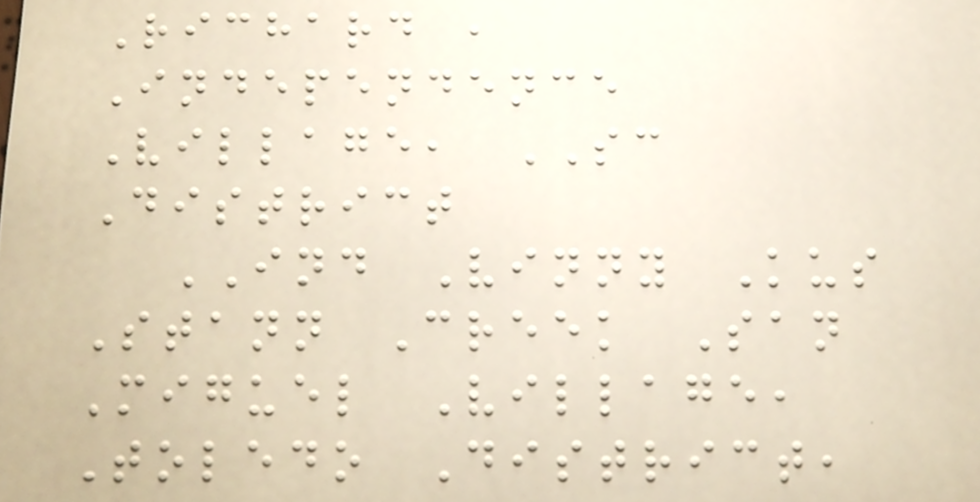Richard ,
Independence
Village, SC
District
IND Vinny Kus
Stann Creek San
Miguel Village,
Toledo District,
